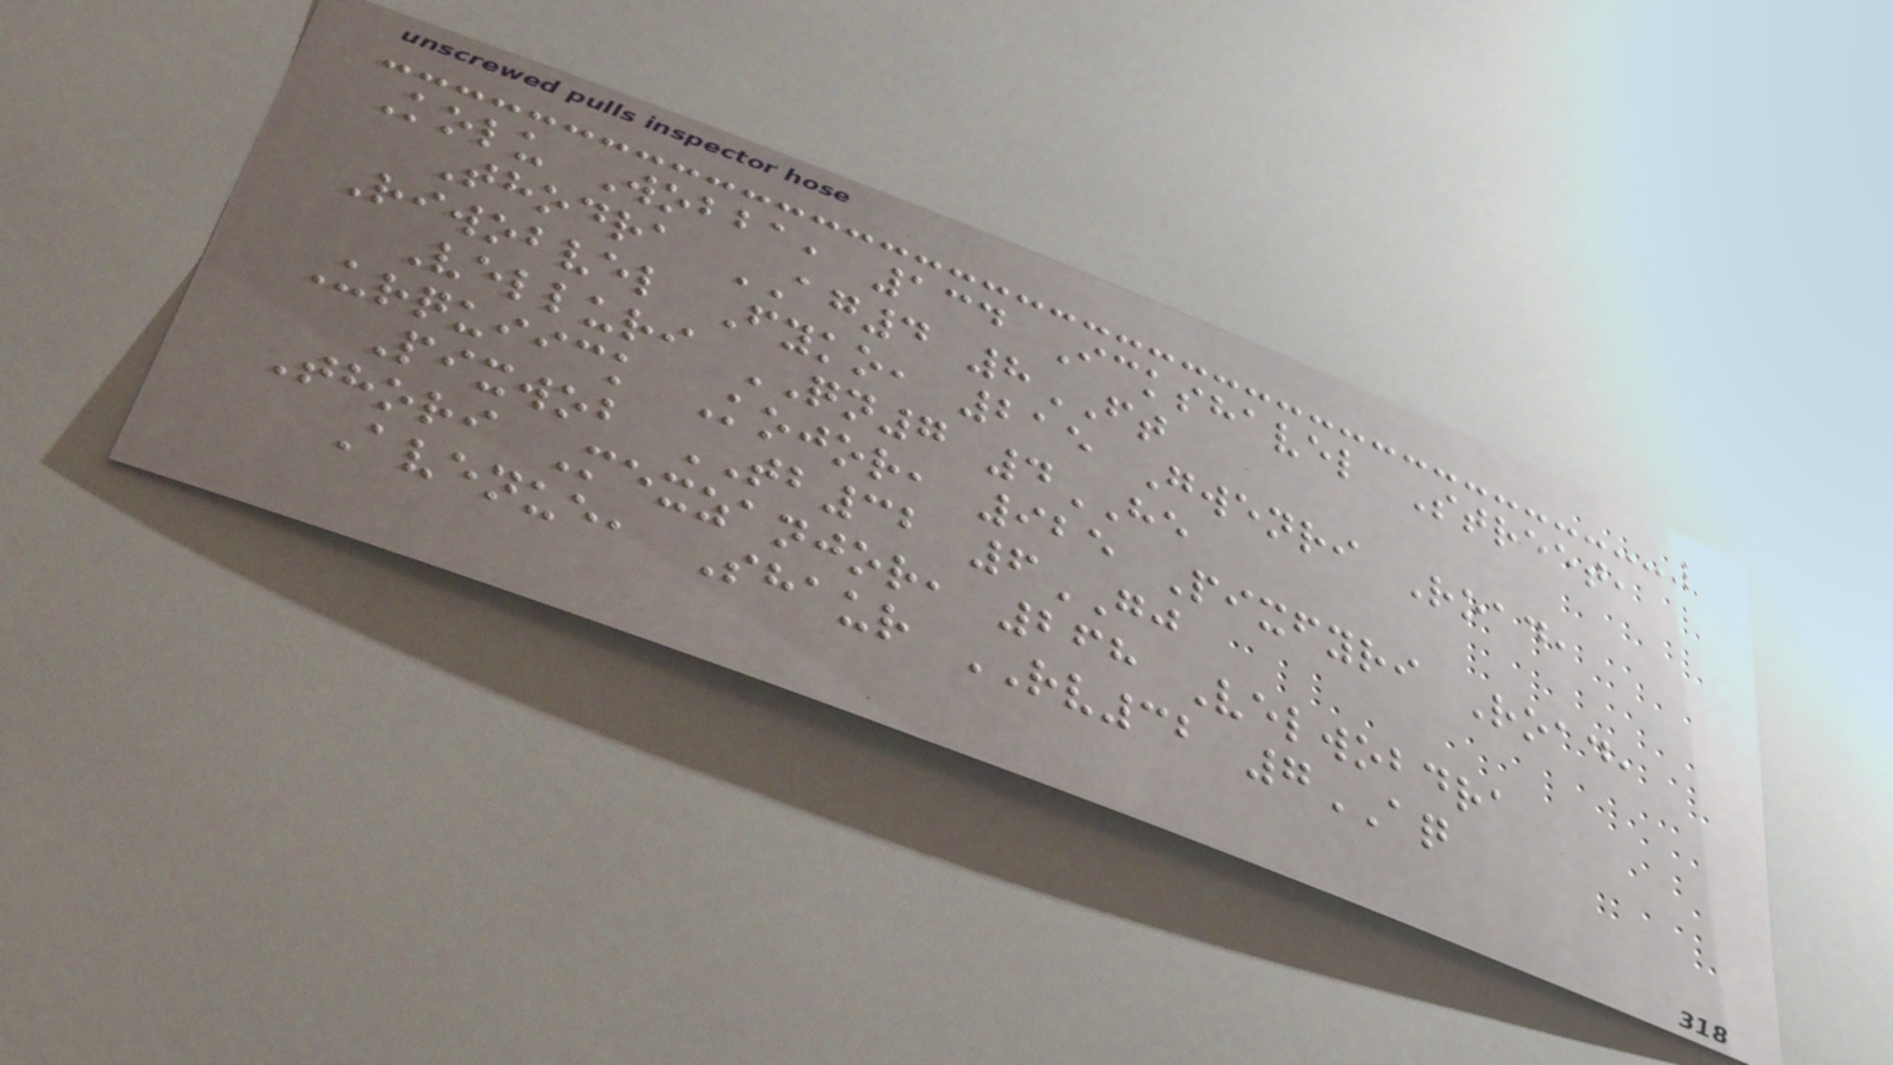Kolu Wobba, 134 Ickshavel Street,
Thodra AG4 8FT
Riwobvel Fyko, 215 Gwenri Road,
Velluri QN7 4HE
Urquiick Kojor, 925 Pixfyri Road,
Pixwob TB32 6GJ
Thori Mexzanjor, 268 Velwobdra
Avenue, Shaur RV32 7AQ
